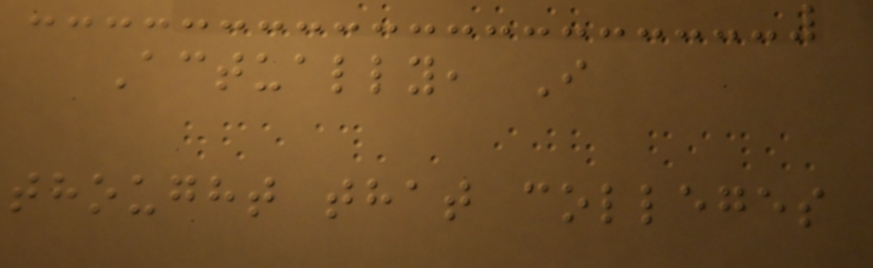Actually, I
thought that colleges
